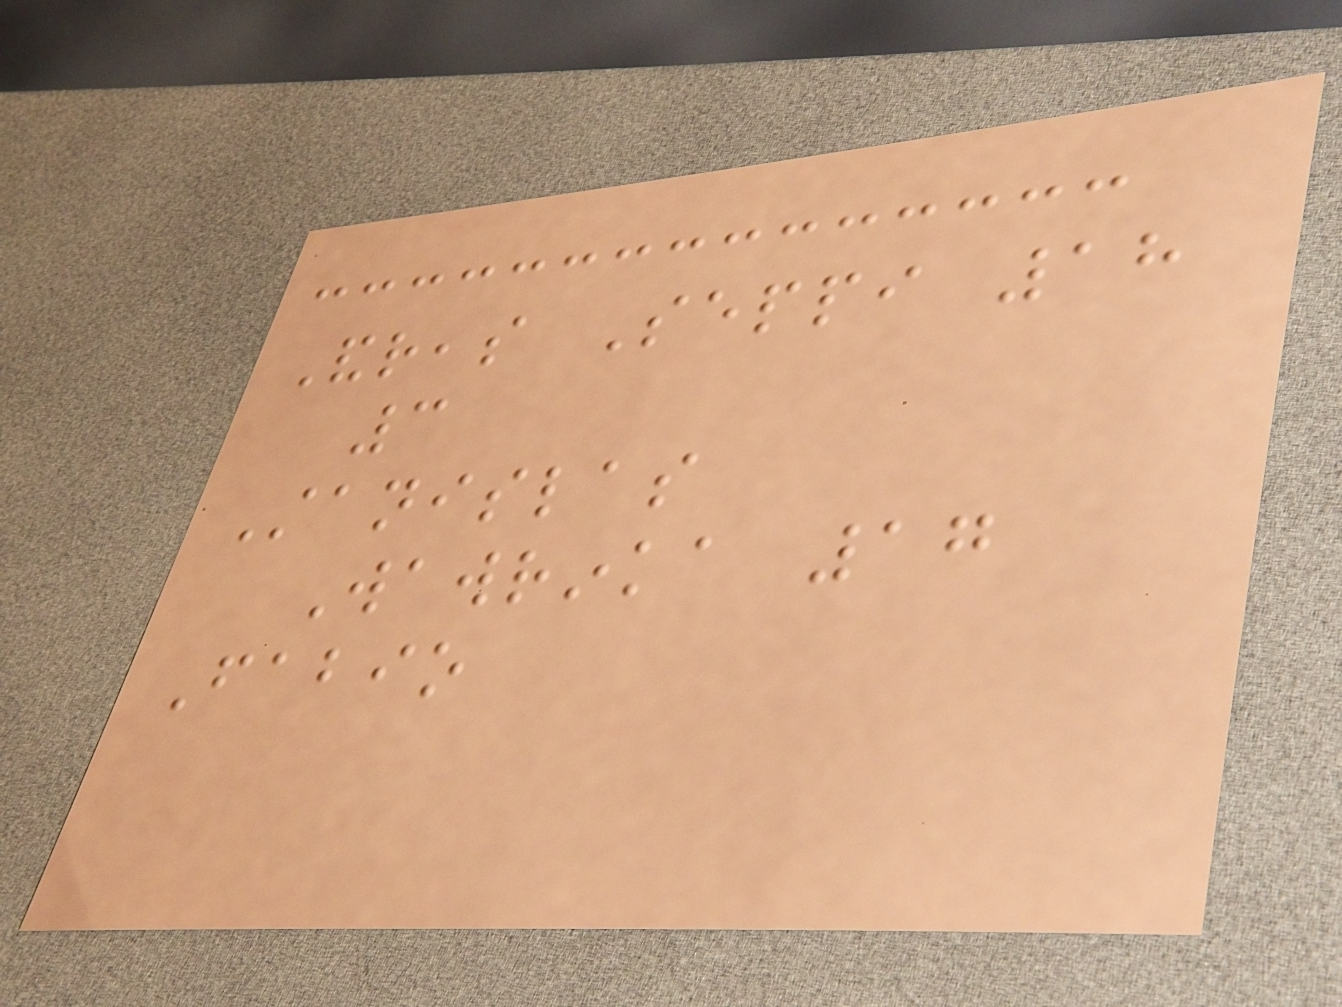Andreas Seppi 18
3
Stanislas
Wawrinka 17
Fabio
